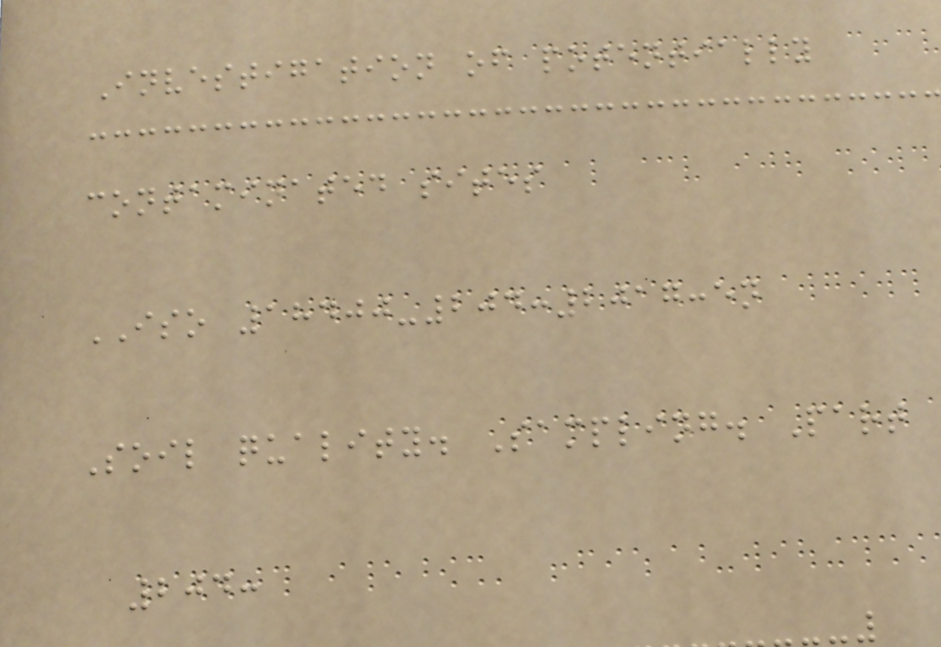Investigation of potentially
contaminated sites
ISO 18400-204:2017:en
Soil quality. Sampling. Part
204:
